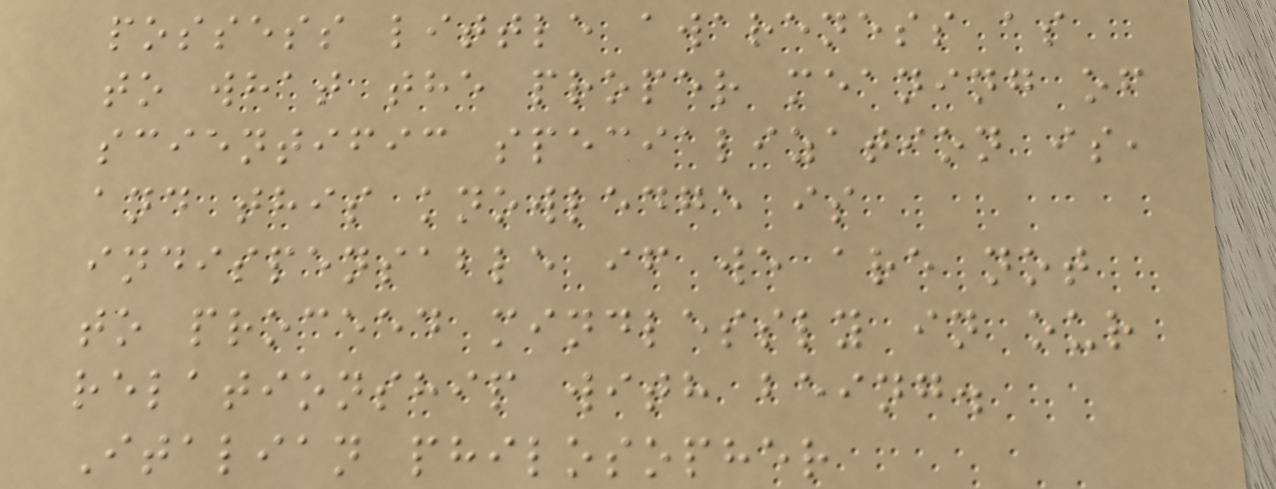possess little awareness as
to what the proper meaning of
scientific specialization is,
and this knowledge is
indispensable if we are not
to proceed mindlessly in our
relationship with being.
Italian philosopher
